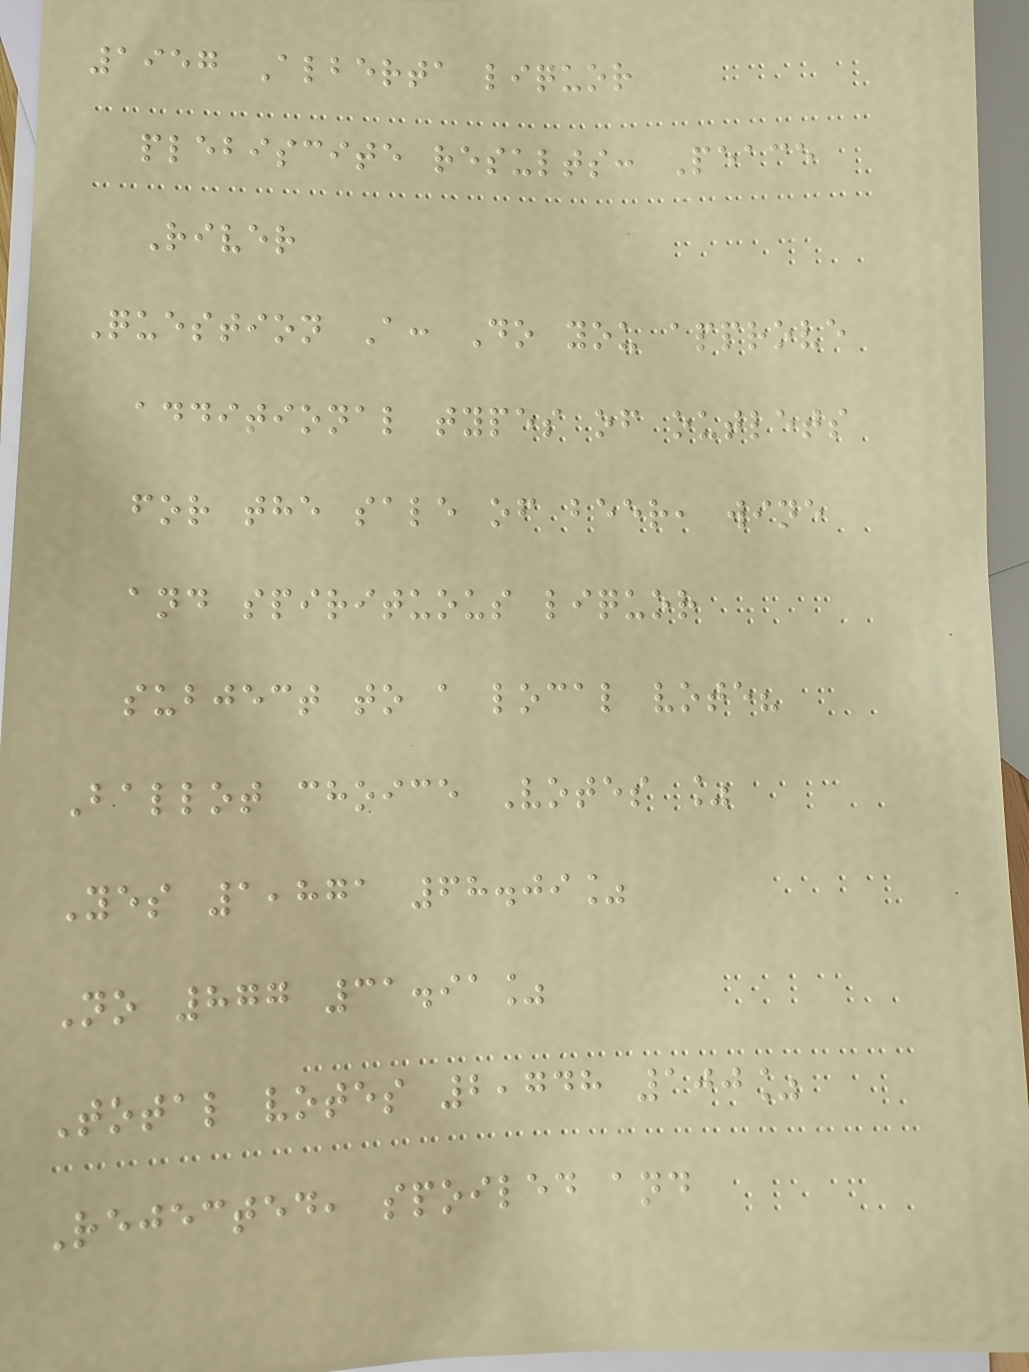1957 Alberta liquor
plebiscite results: Peace
River
Question A: Do you approve
additional types of outlets
for the sale of beer, wine
and spirituous liquor
subject to a local vote?
Ballot choice Votes %
Yes 1,871 68.09%
No 877 31.91%
Total votes 2,748 100%
Rejected, spoiled and
